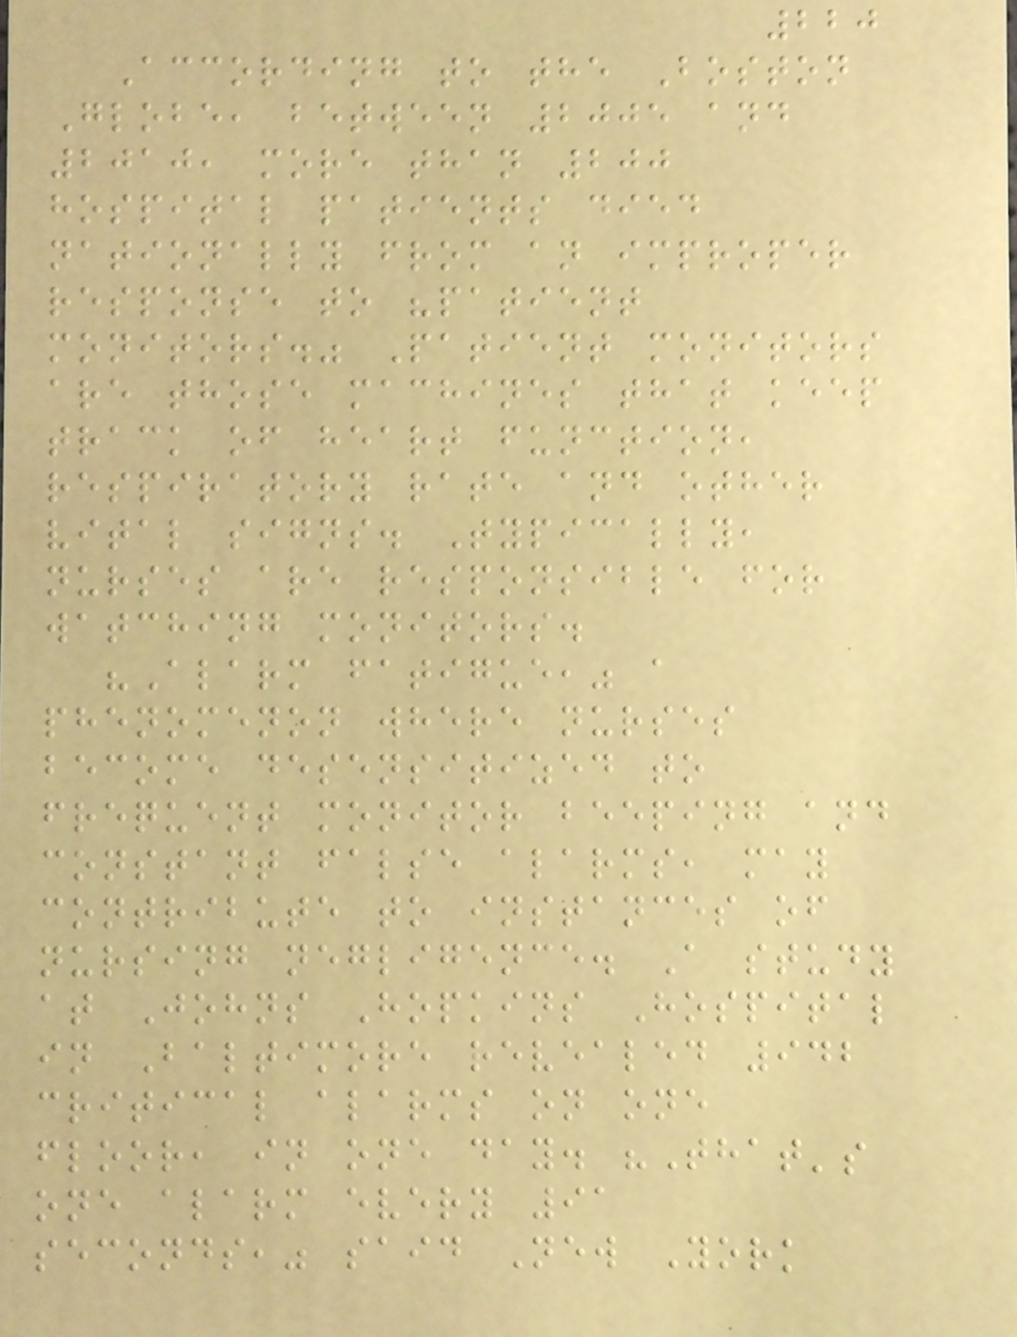220
According to the Boston
Globe, between 2005 and
2010, more than 200
hospital patients died
nationally from an improper
response to "patient
monitors." Patient monitors
are those machines that keep
track of heart function,
respiratory rate and other
vital signs. Typically,
nurses are responsible for
watching monitors.
"Alarm fatigue," a
phenomenon where nurses
become desensitized to
frequent monitor beeping and
constant false alarms, may
contribute to instances of
nursing negligence. A study
at Johns Hopkins Hospital
in Baltimore revealed 942
critical alarms on one
floor, in one day. "That's
one alarm every 91
seconds," said New York
